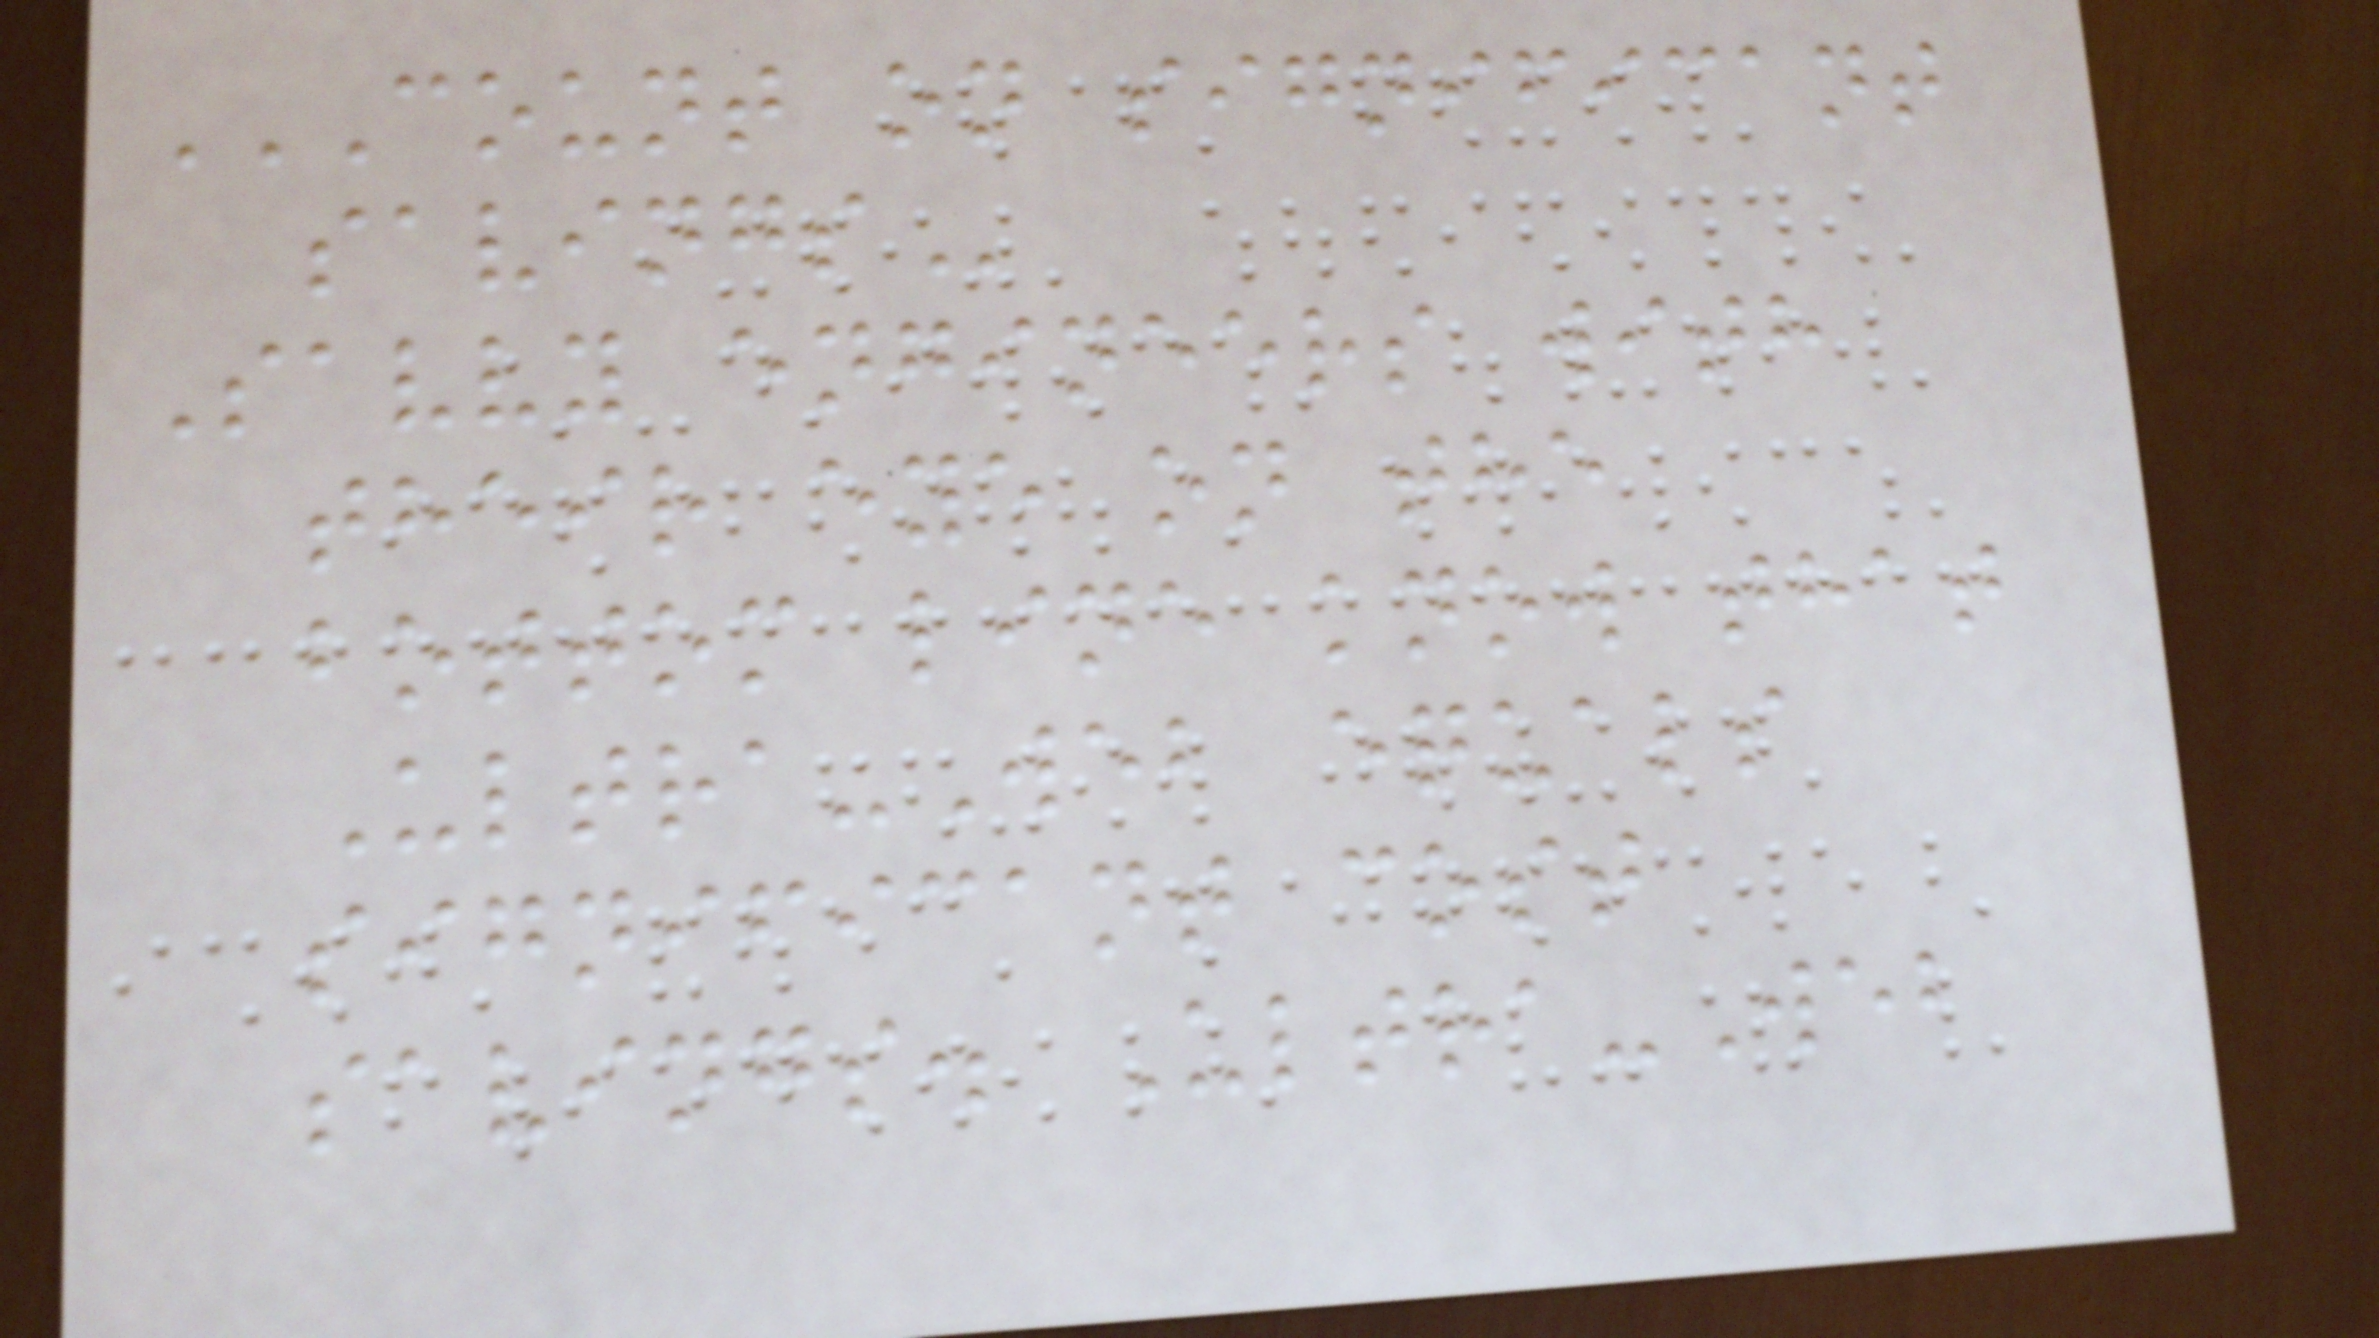COUNT ON SIGNIFICANT
SAVINGS
Savvy engineers with
their eye on the
bottom line know that
Ultra-Web equals
significant cost
savings. Ultra-Web
